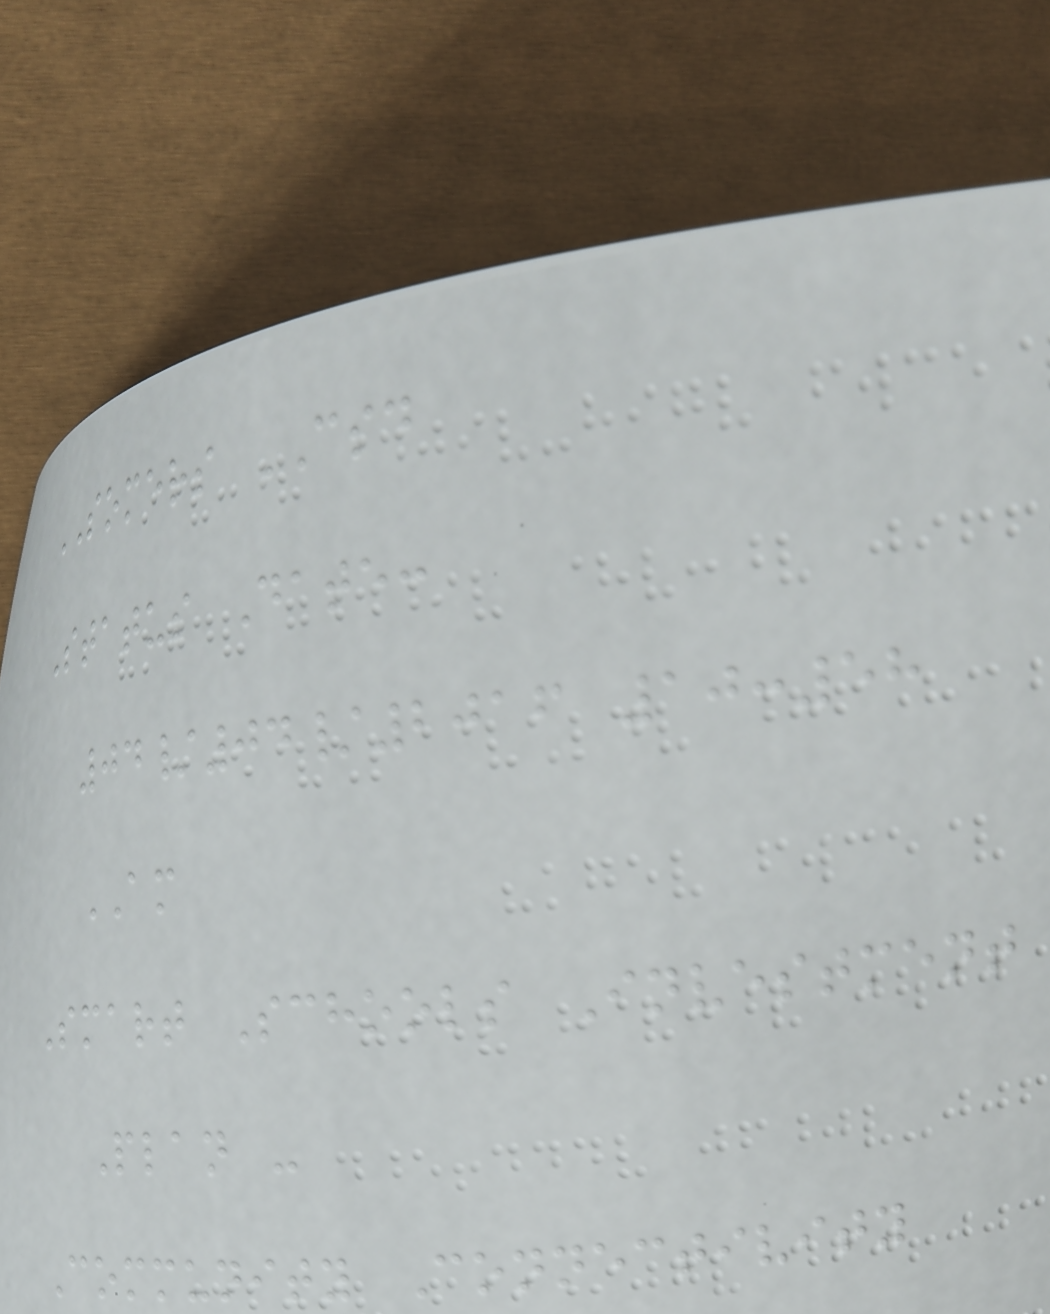SOMERS CSD
Status Date:
04/04/2016 10:58
AM
Smart Schools Investment
Plan -
Community Connectivity
